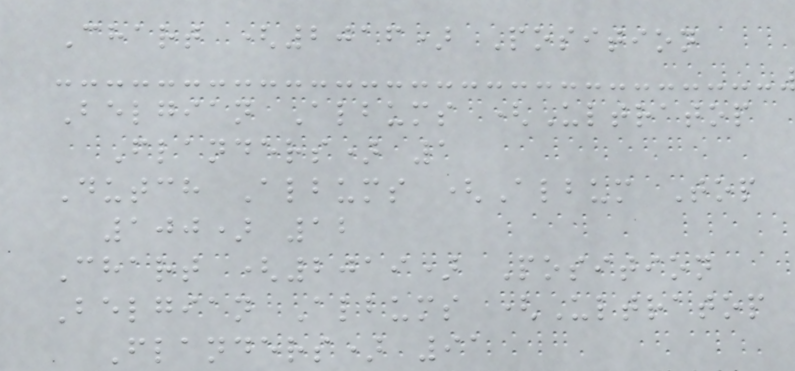Chart (2016) Position
Belgian Albums (Ultratop
Flanders) 1
Dutch Albums (Album Top
100) 12
Chart (2019) Position
Belgian Albums (Ultratop
Flanders) 91
